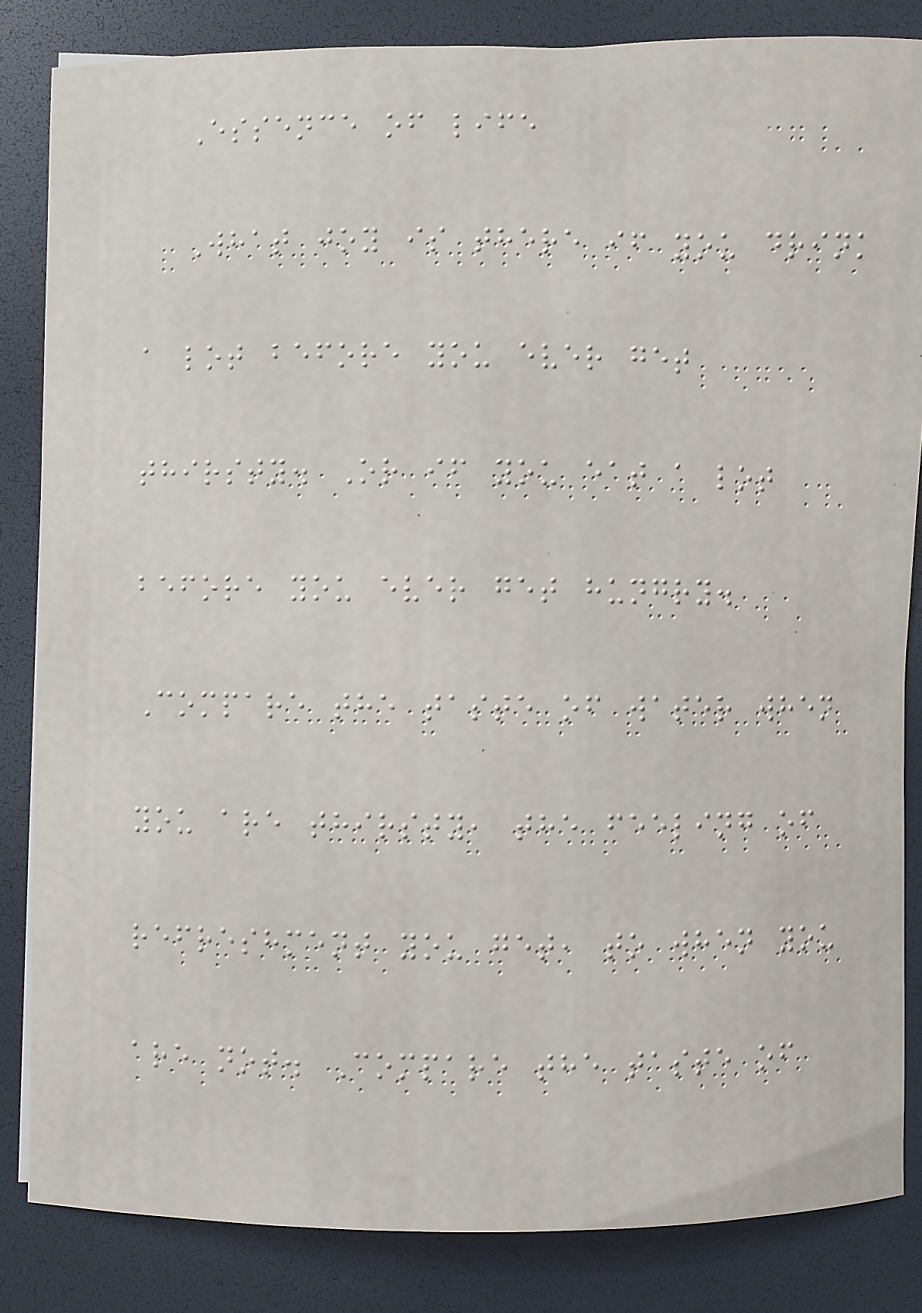Essence of life
What joy is there if you drink
a lot before you ever get
thirsty. Or if you eat a lot
before you ever get hungry.
Compare the taste of water when
you are thirsty, the feeling of
refreshment you get, to when you
are not. Compare the taste of
